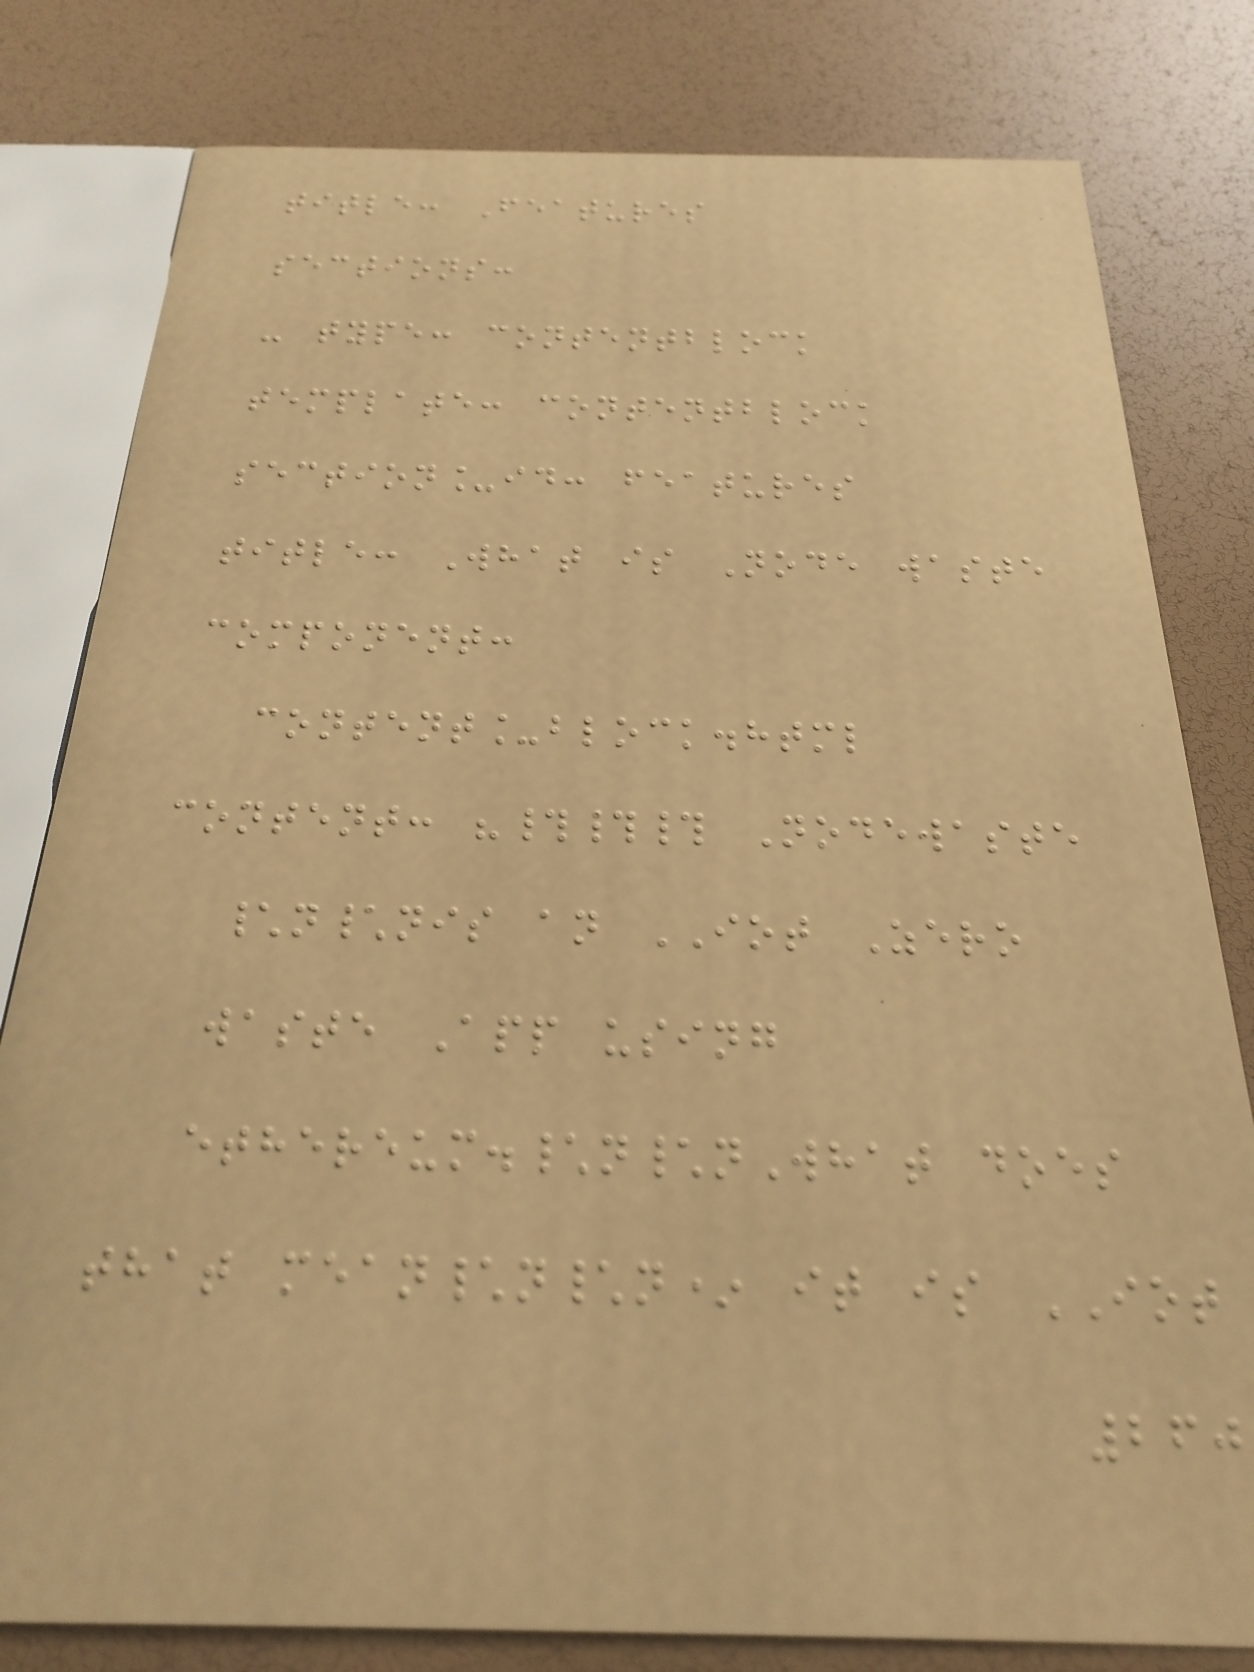title: Features
sections:
- type: contentblock
template: contentblock
section_id: features
title: What is Node waste
component:
content_block.html
content: "### Nodewaste
\n\nis an IOT Zero
waste App using
ethereum.\n\nWhat does
that mean\n\n* it is IOT
260
